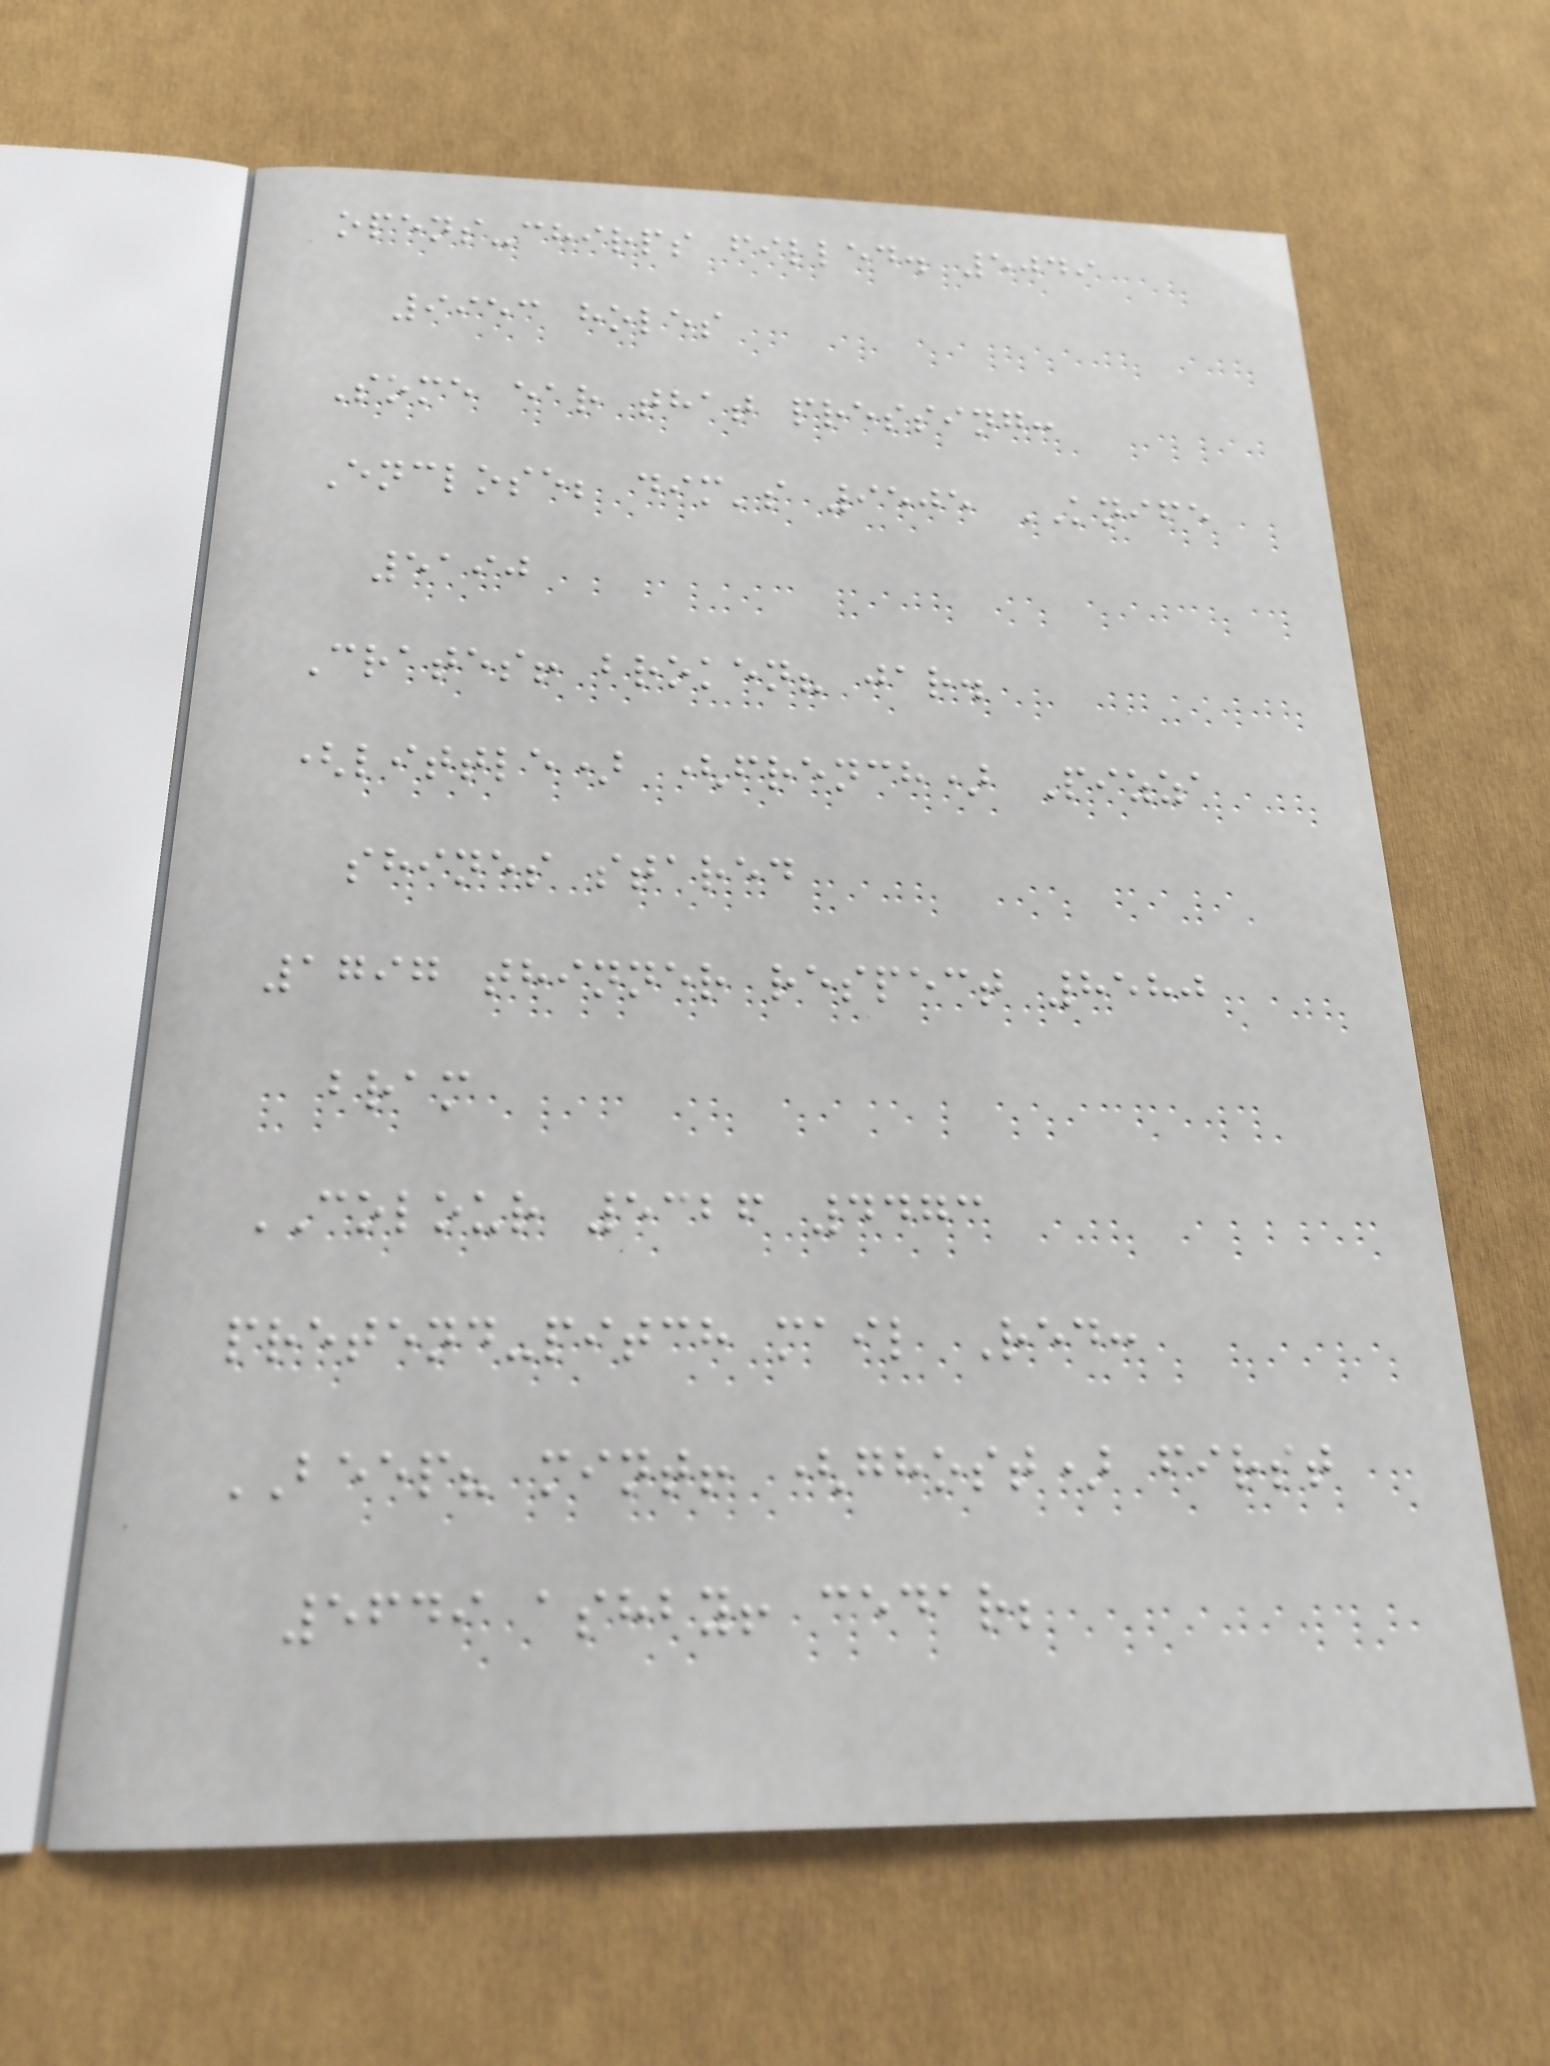opens-chirps filled. 5049
9953 holes
Some ear that pressing:
Enclose; dim's 9505 KNIFE
5190
Crates! broken? jar.
(little) (french) Pizza
shines stared
1797 thinner respect 8580
bram
COLOUR 5326 4473
pretend-pitch mail Red:
BEEP? mint! (ghost) first
5649 ashby! cedar;
